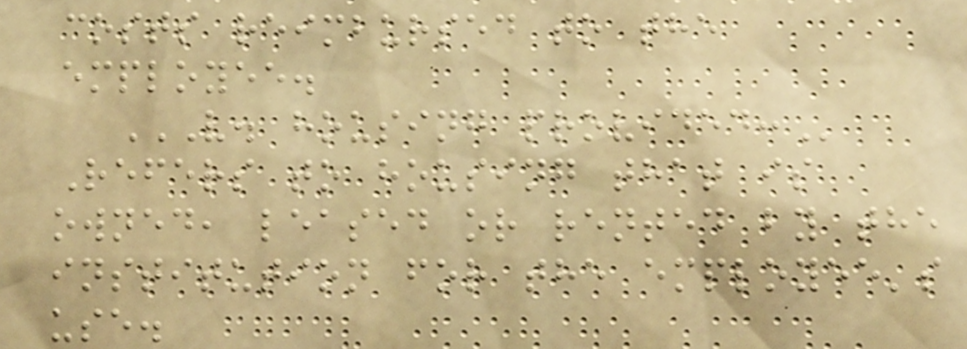costs reimbursed to the
employee.
V. HOUSING PROVIDED:
Refers to housing that is
owned, leased or rented by the
institution for the employee's
use.
